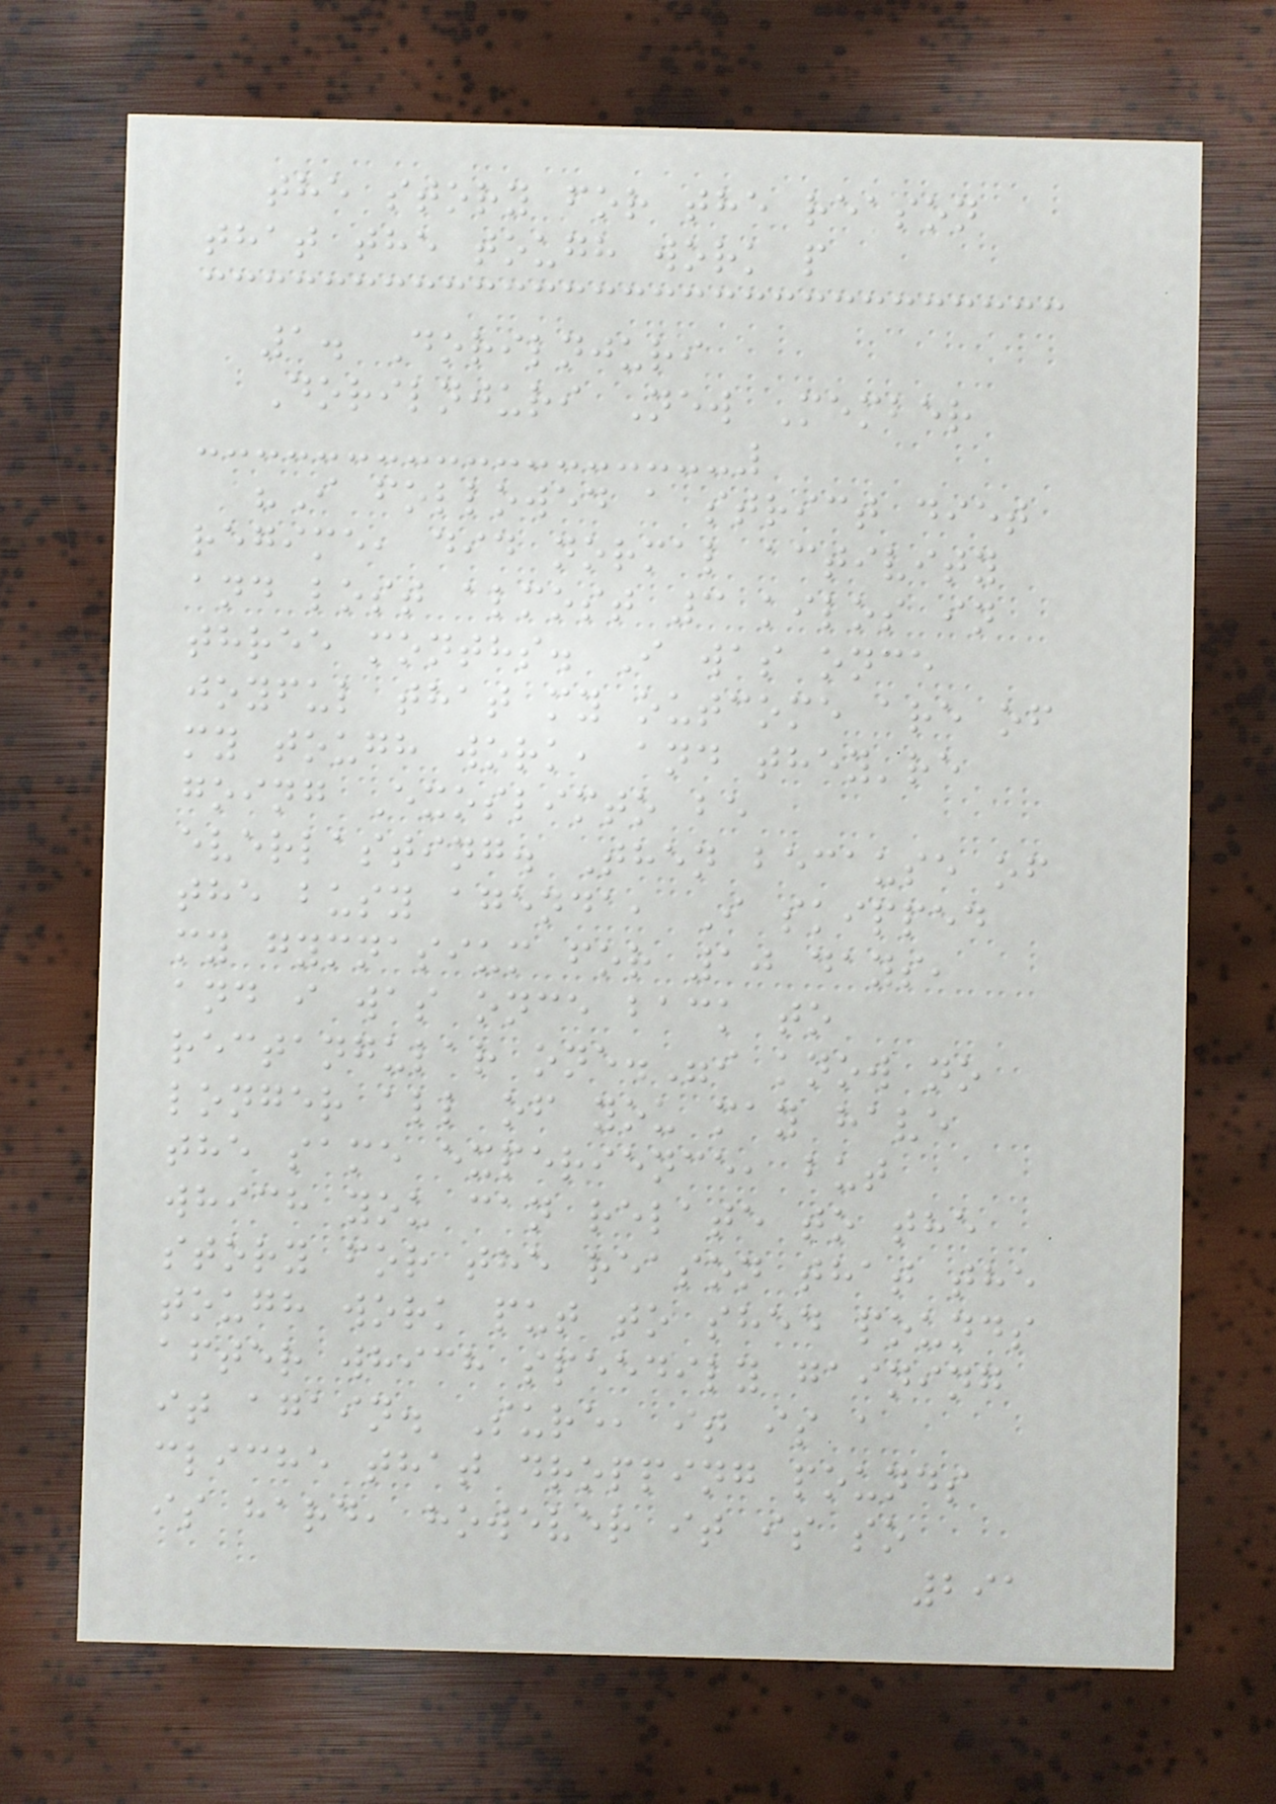the story for the reason
that the tough work p
1. Dorilnjuri
Dorilnjuri New Member
"I followed a strict diet
regime, did normal activity
and lost almost 3 kilos in
three months. I was once
joyful that my outcome are of
my tough work, and they're
going Exoslimto be
everlasting. Then because of
the busy agenda, I skipped
my gymnasium for 10 days,
and i was once back to
rectangular one."i know no
longer all of you may have
the same experience, but
which you can relate to the
story for the reason that the
tough work put to shed pounds
after which speedily gaining
it again. Sure, it is a
cliche that dropping pounds
is hard, however it is so
291
